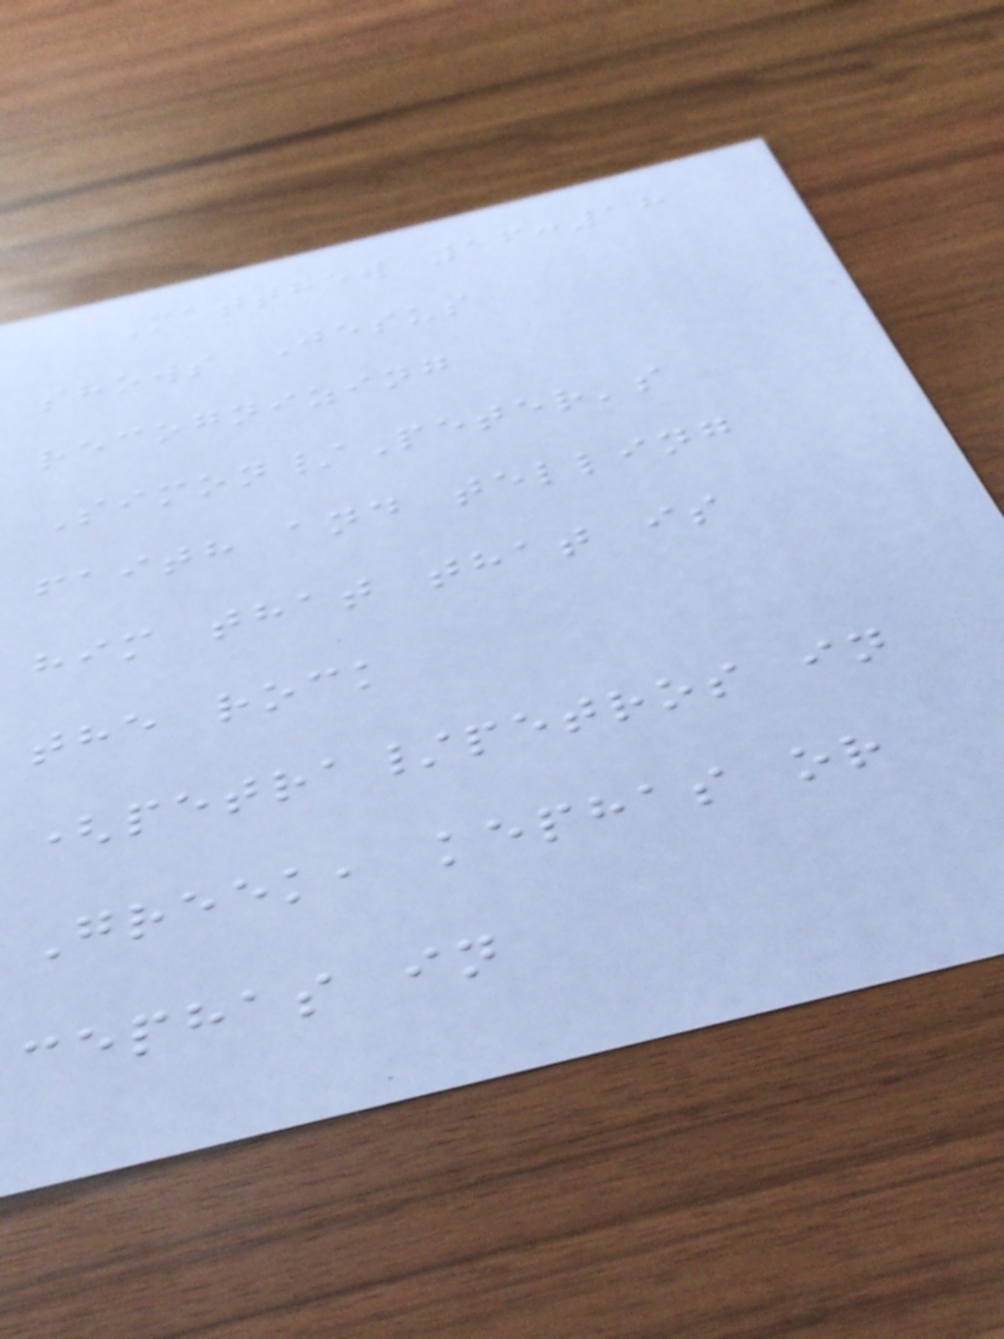Matthew 16:18
shows Jesus
recognizing
Simon/Peter's
faith and telling
him that that is
the rock
(petra/petros in
Greek, kephas or
cephas in
